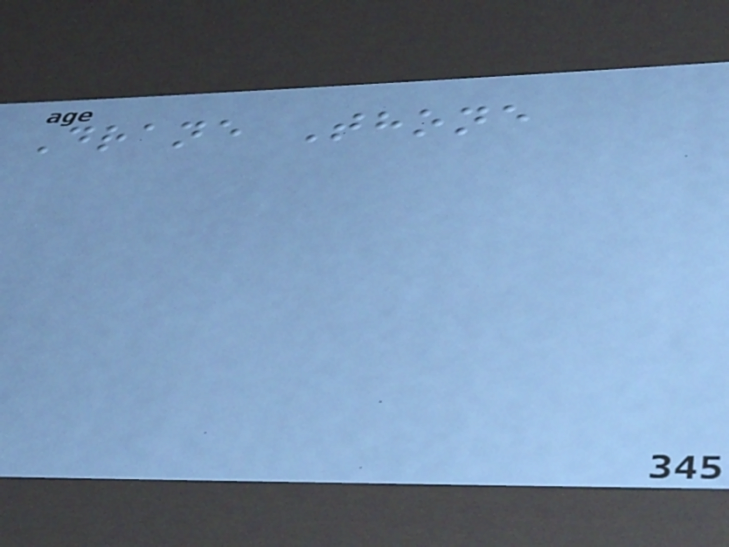Drane Thone
